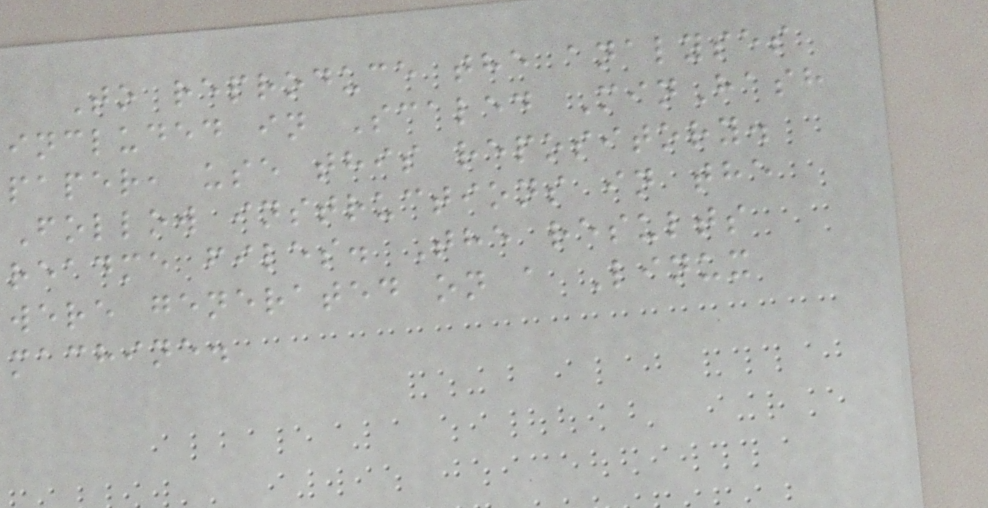To reproduce the analyses
included in Scaled MinHash
paper, use this repository.
Follow instructions in the
readme files. The results
were generated on a Linux
machine.
